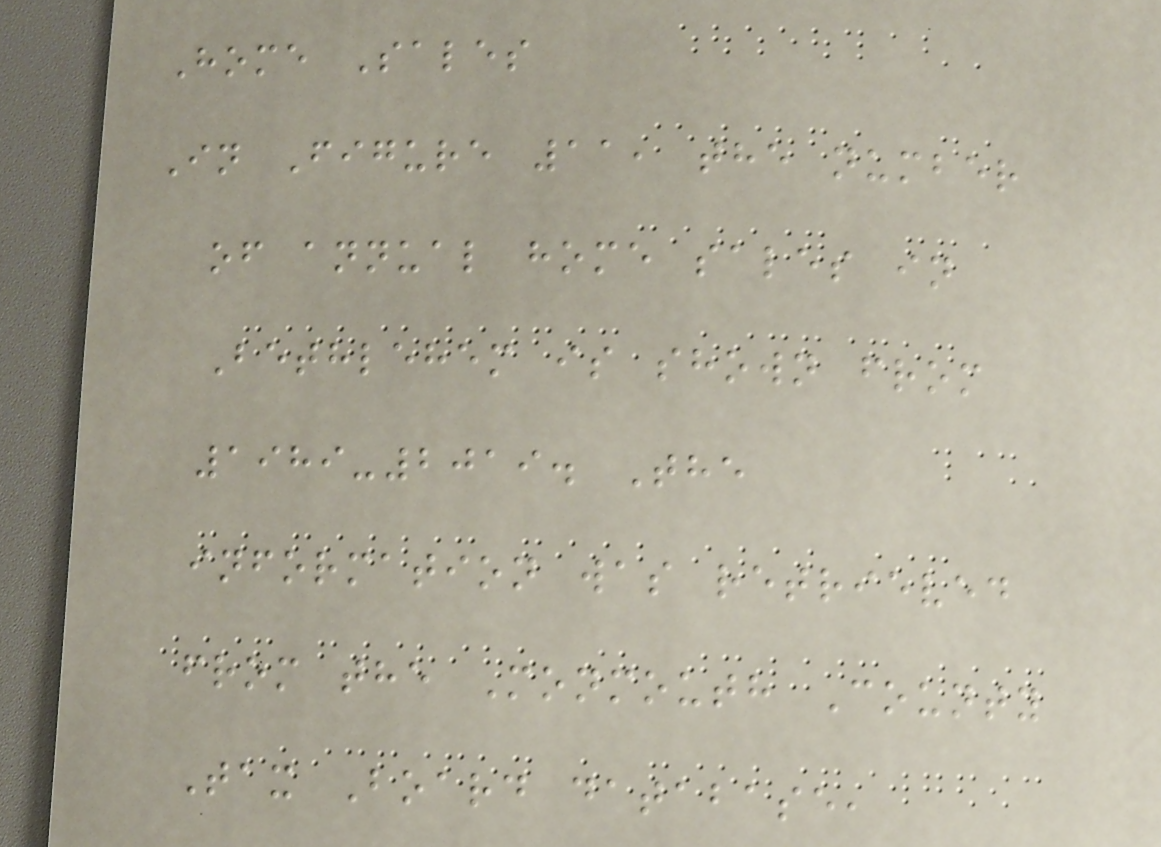Home Sales
In Figure 11, the number
of annual home sales in
Bethlehem is shown from
1989-2019. The
information was retrieved
from the Monmouth County
Tax Board database,
